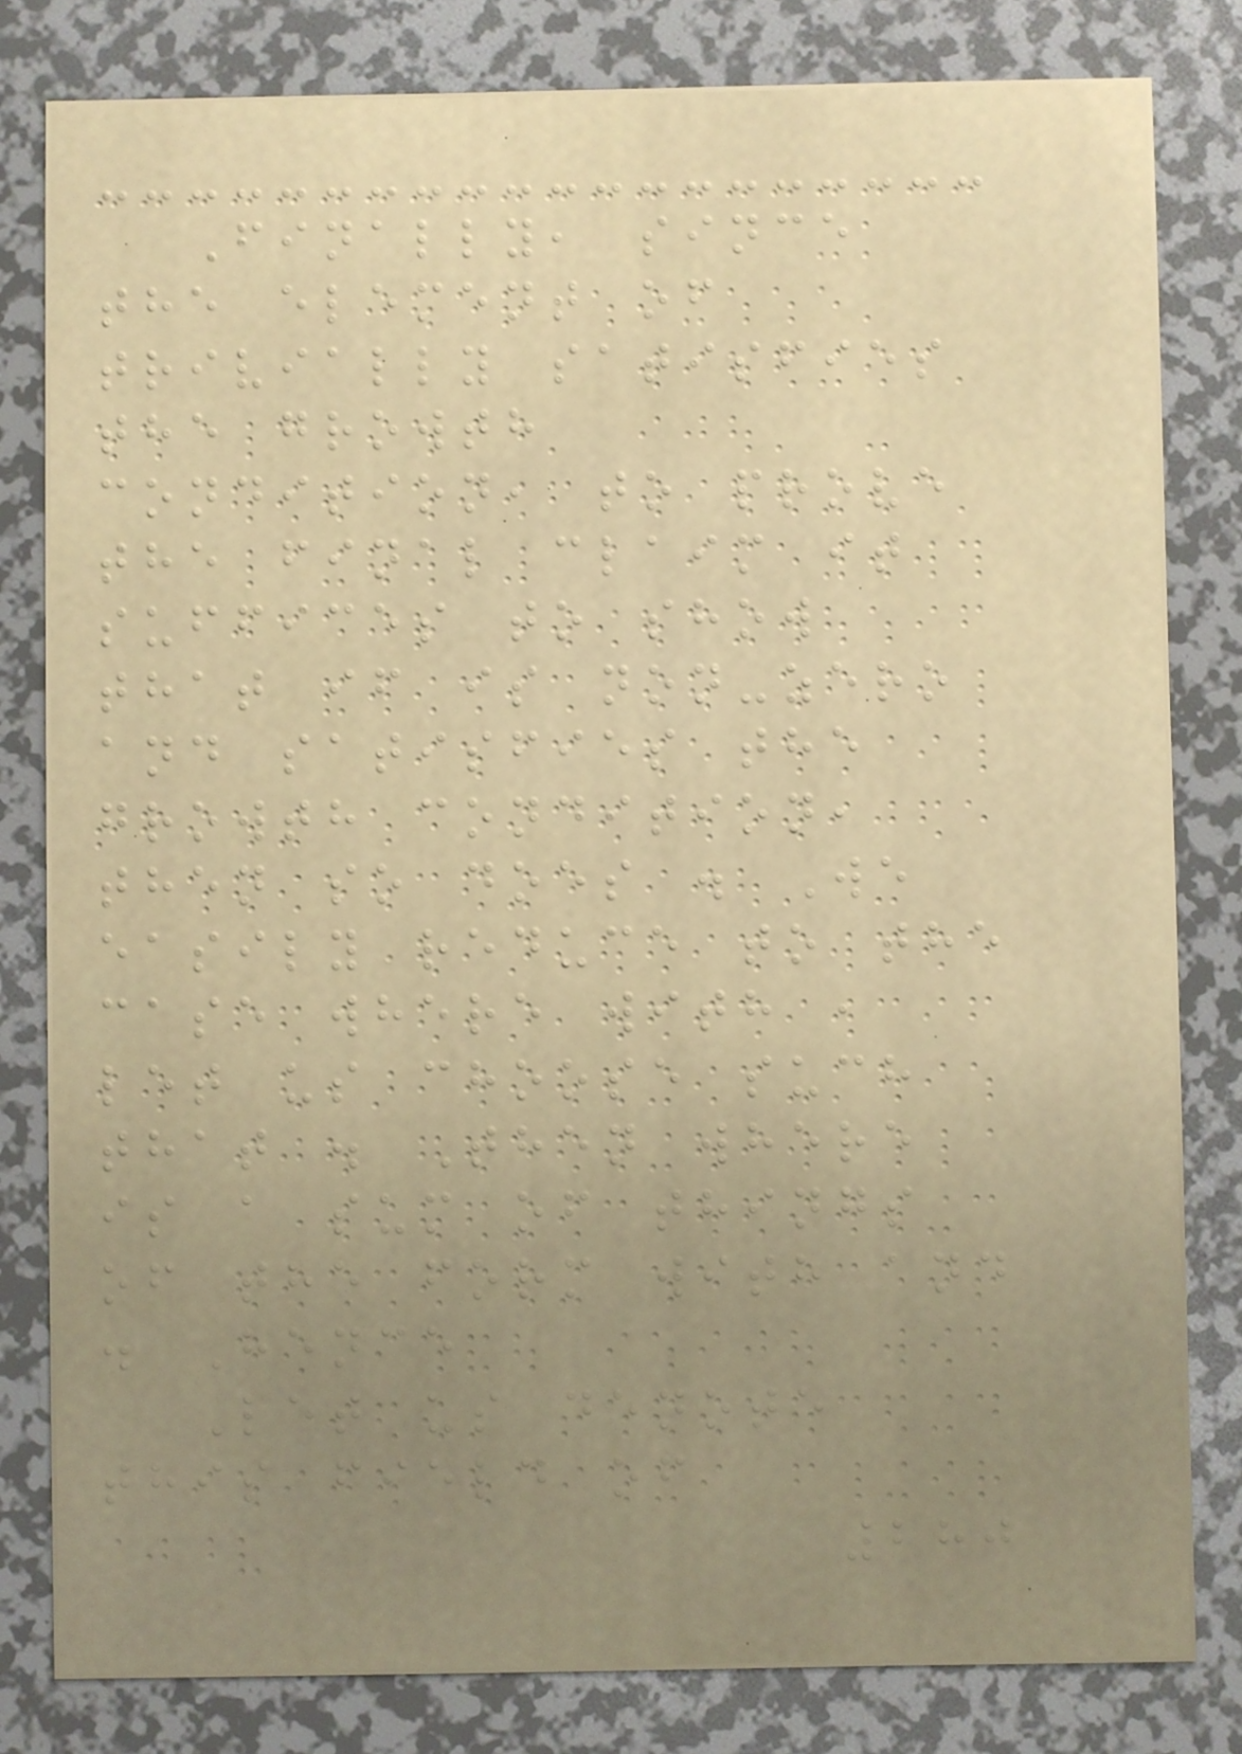Finally, since
the element of
trivially satisfies
the growth
condition, to prove
the final claim it
suffices to show
that if is non-zero
and satisfies the
growth condition,
then so does . We
easily reduce to the
case where with ,
let us choose such
that . Then where
is a sum of things
of the form with and
. Hence
Let us denote
this field of
280
